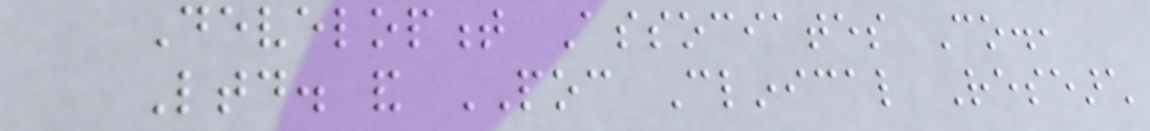Development Associates Co.,
Ltd. and POC Clinical Research
